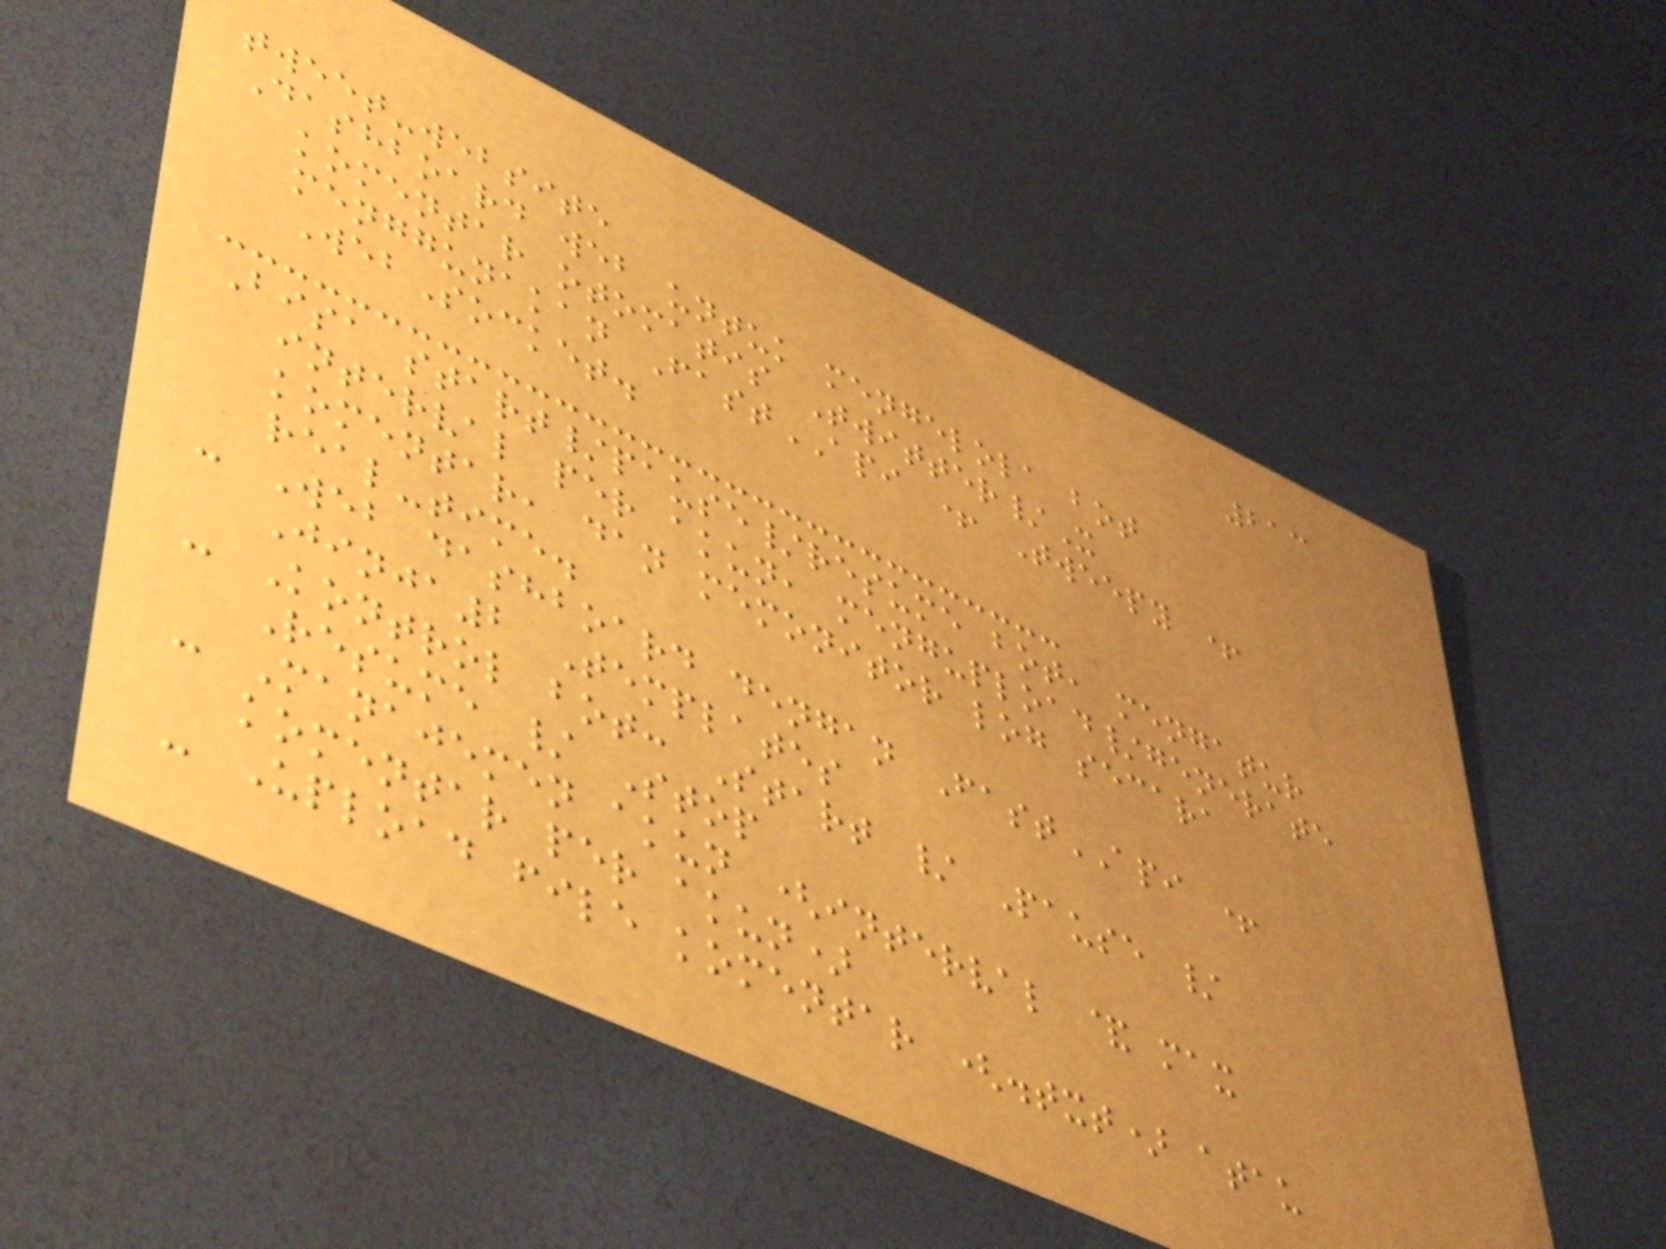213
tweet-website
Dashboard web untuk mengelola bot
komentar otomatis Twitter/X
menggunakan FastAPI + Tweepy +
WebSocket.
Bisa start/pause/resume bot, mengatur
interval per akun, mengupload/generate
komentar, dan memonitor log secara
real-time.
- Web dashboard dengan FastAPI +
Jinja2 Templates
- Kontrol bot: Start / Pause /
Resume / Stop
- Manajemen akun (interval & max
komentar per akun)
- Upload file komentar (.txt) atau
